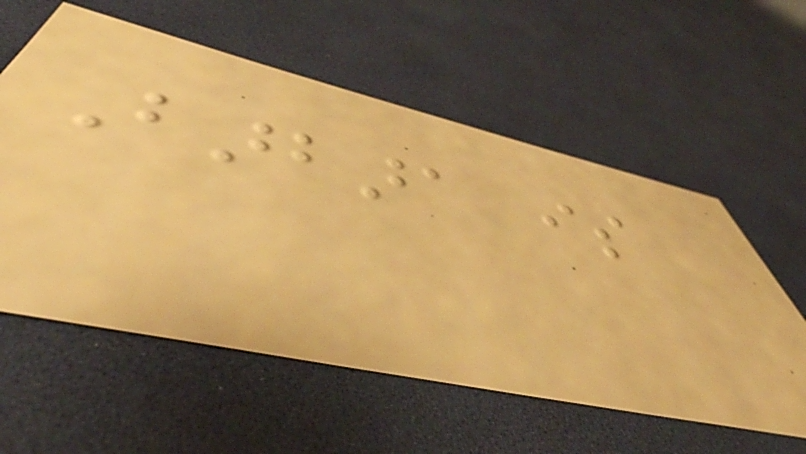Barbara is
